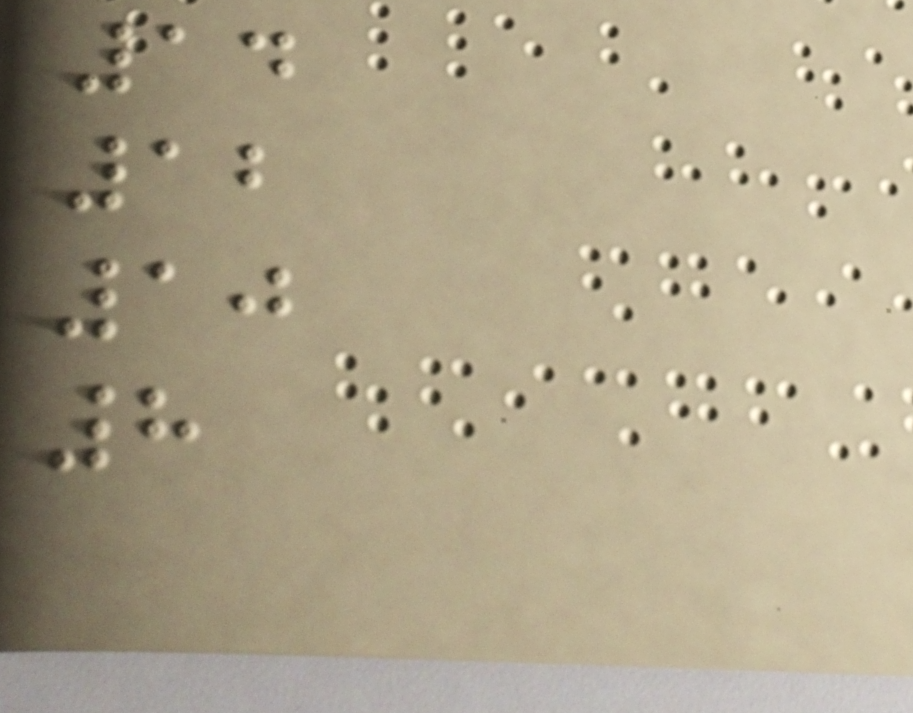14
12
10
8
